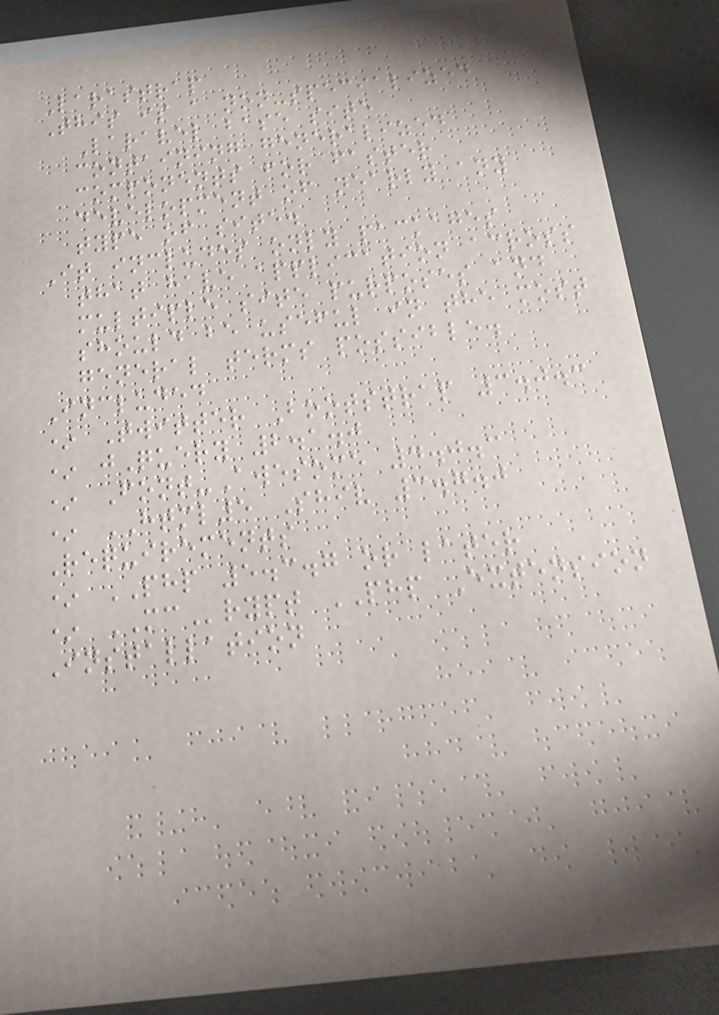Larastrap
This is a non-specialized
Laravel base site
containing generalized
components for faster
development of nearly any
type of site.
It includes only packages
that have application across
multiple site purposes and
should be useful in the most
general terms possible.
Included
* Twitter Bootstrap 3.0.3
* jQuery 2.1.0
* Font-Awesome 4.0.3
* HTML5 Shiv 3.7.0
Requirements
* PHP 5.3.7 or later
* MCrypt PHP Extension
Installation
